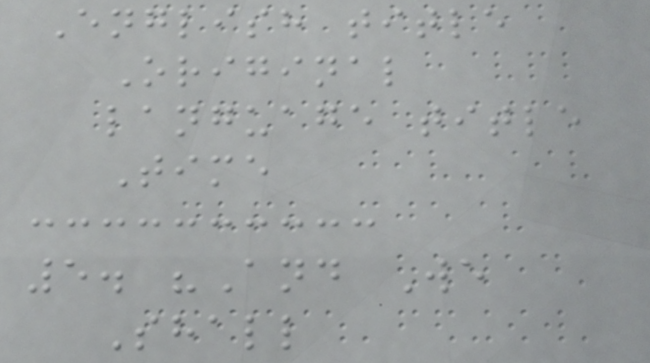English title
Original
language title
Time
5. "And We
Shall
